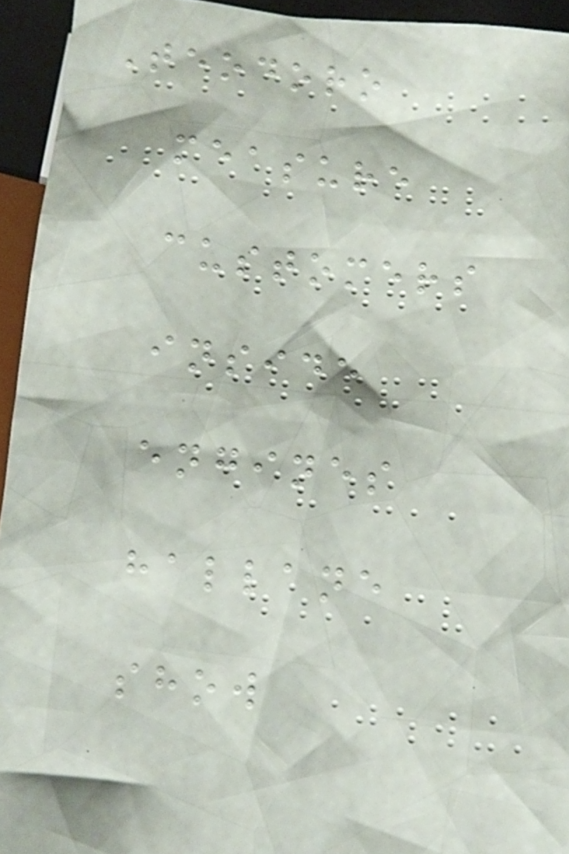Teodoro
measure
customers
inside
engines
hallane
show
